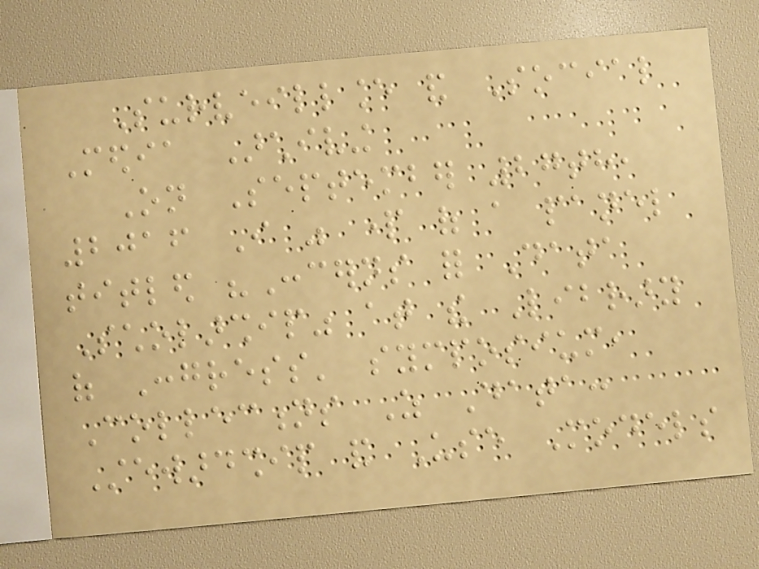Surveillance and Social
Media Archiving
On September 27th,
2016 I was part of a panel
titled "Concerns for Data
Scholarship" at the Library
of Congress' symposium,
Collections As Data:
Stewardship and Use Models
